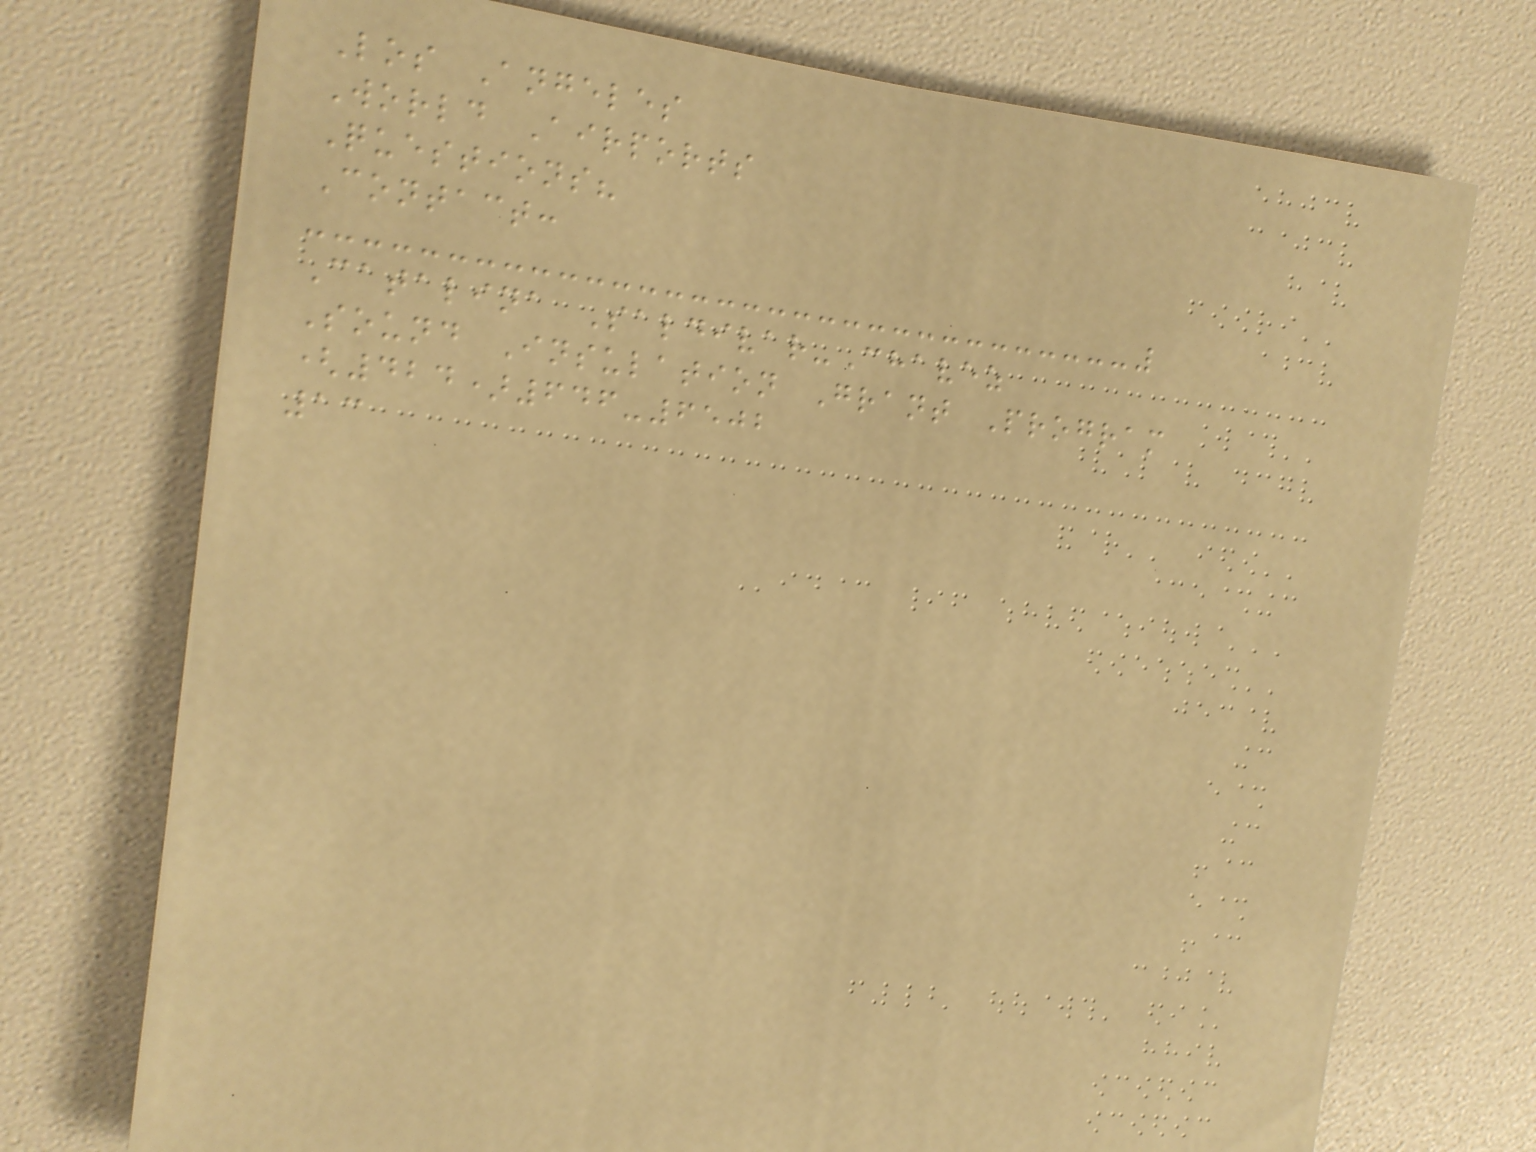Los Angeles
World Airports
Questions?
Contact:
Catalina Saldivar-Chavez
Sound Insulation Grant Program
(424)646-6502
13
